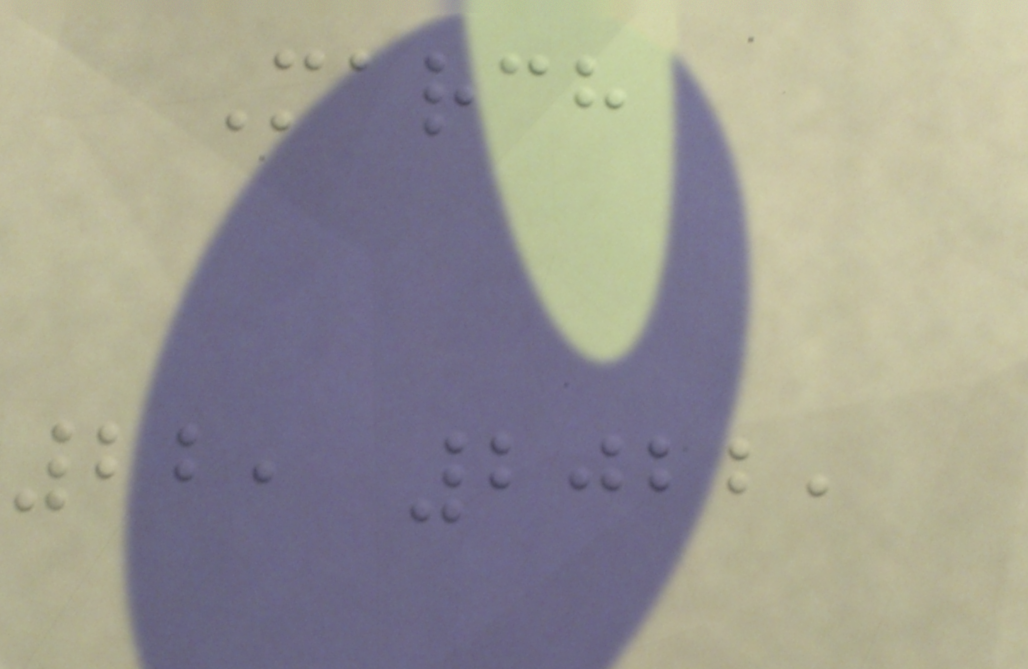March
22, 2022,
